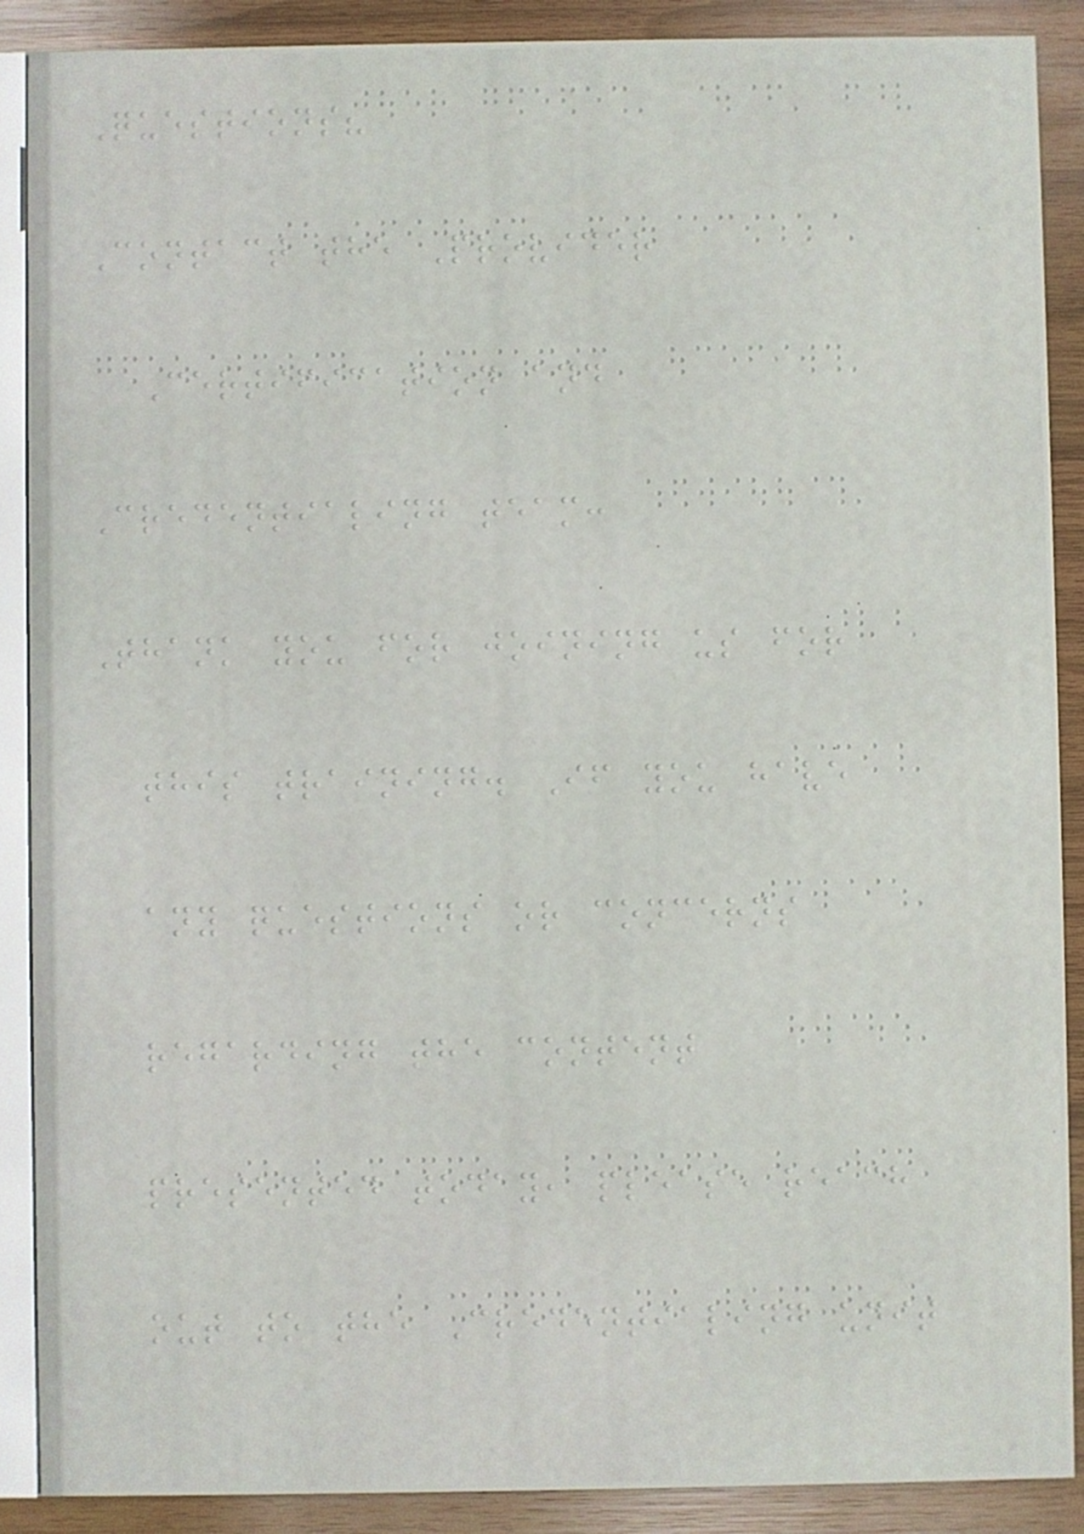Questions?
Contact the Provider
Certification and
Credentialing team:
Thank you for joining us for
this training. If you have
any questions or concerns
regarding the content
presented today, please reach
out to the Credentialing unit
